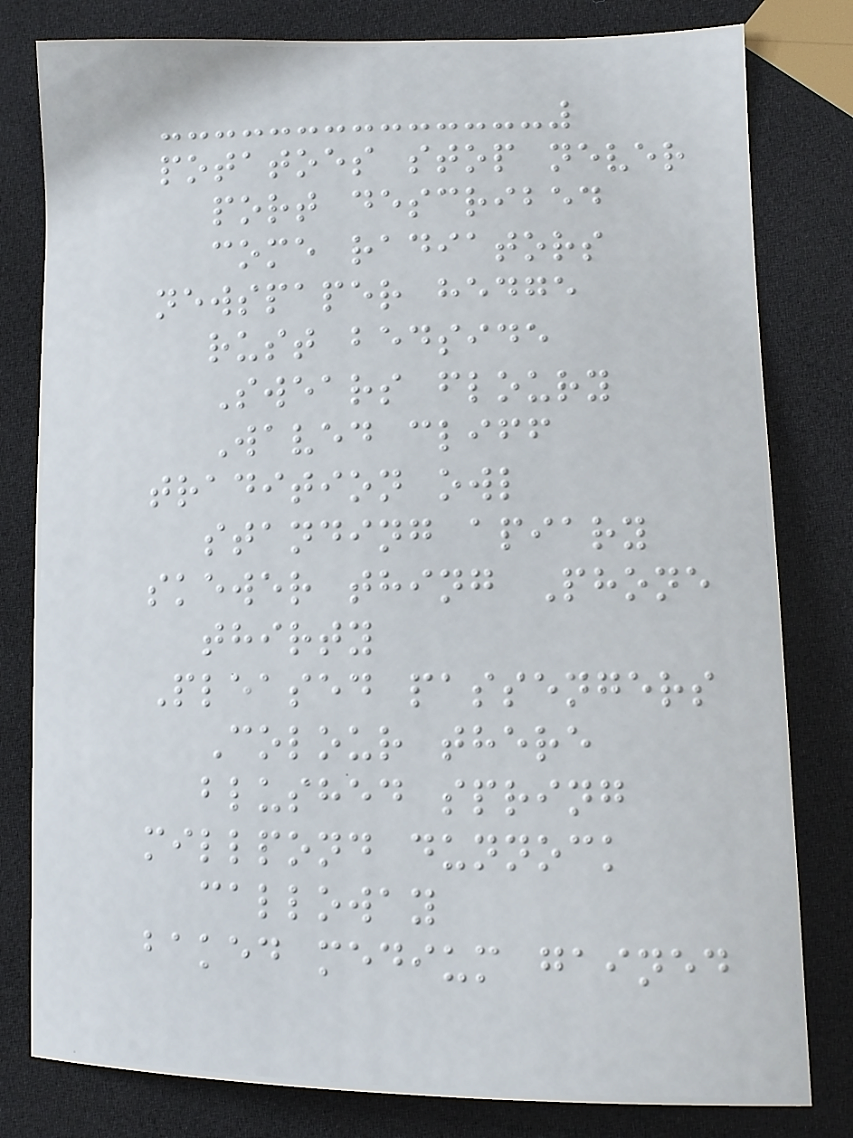potatoes stop never
port described
come radiators
newspaper hedge
rust bedside
Swears floury
Waved cliff
tradition owl
standing apiary
skewer thing Phone
thirty
Pleased passengers
Colour there
blushed spring
millpond dunnock
calloway
baked medium gained
